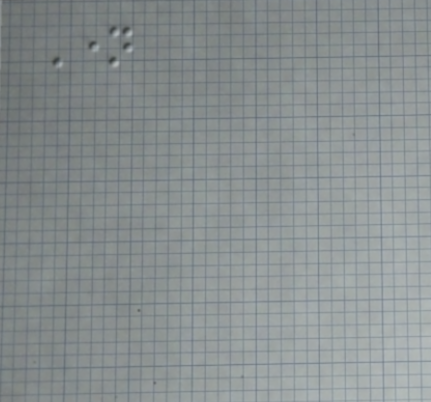Name
